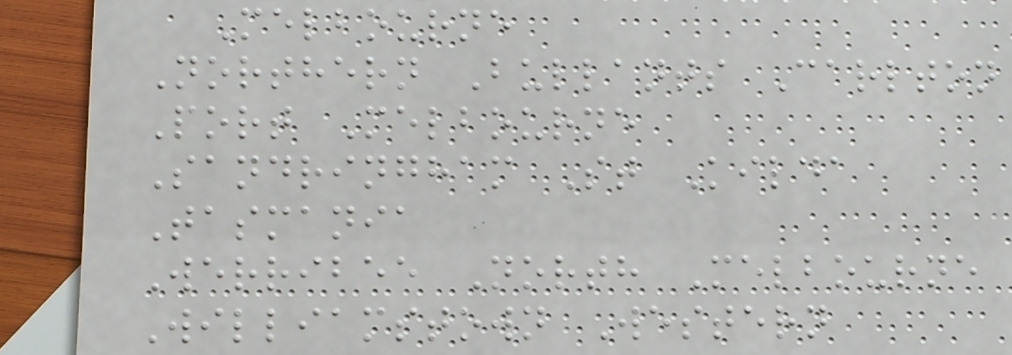Melbourne
Northern Bullants Carlton
Port Melbourne
Sandringham St Kilda
Tasmania
Werribee North Melbourne
Williamstown Western
